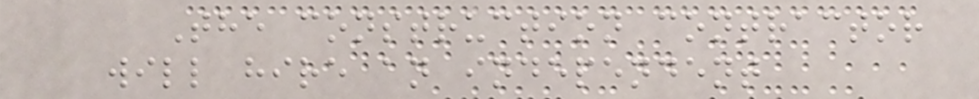The construction contractor
will hire an independent
